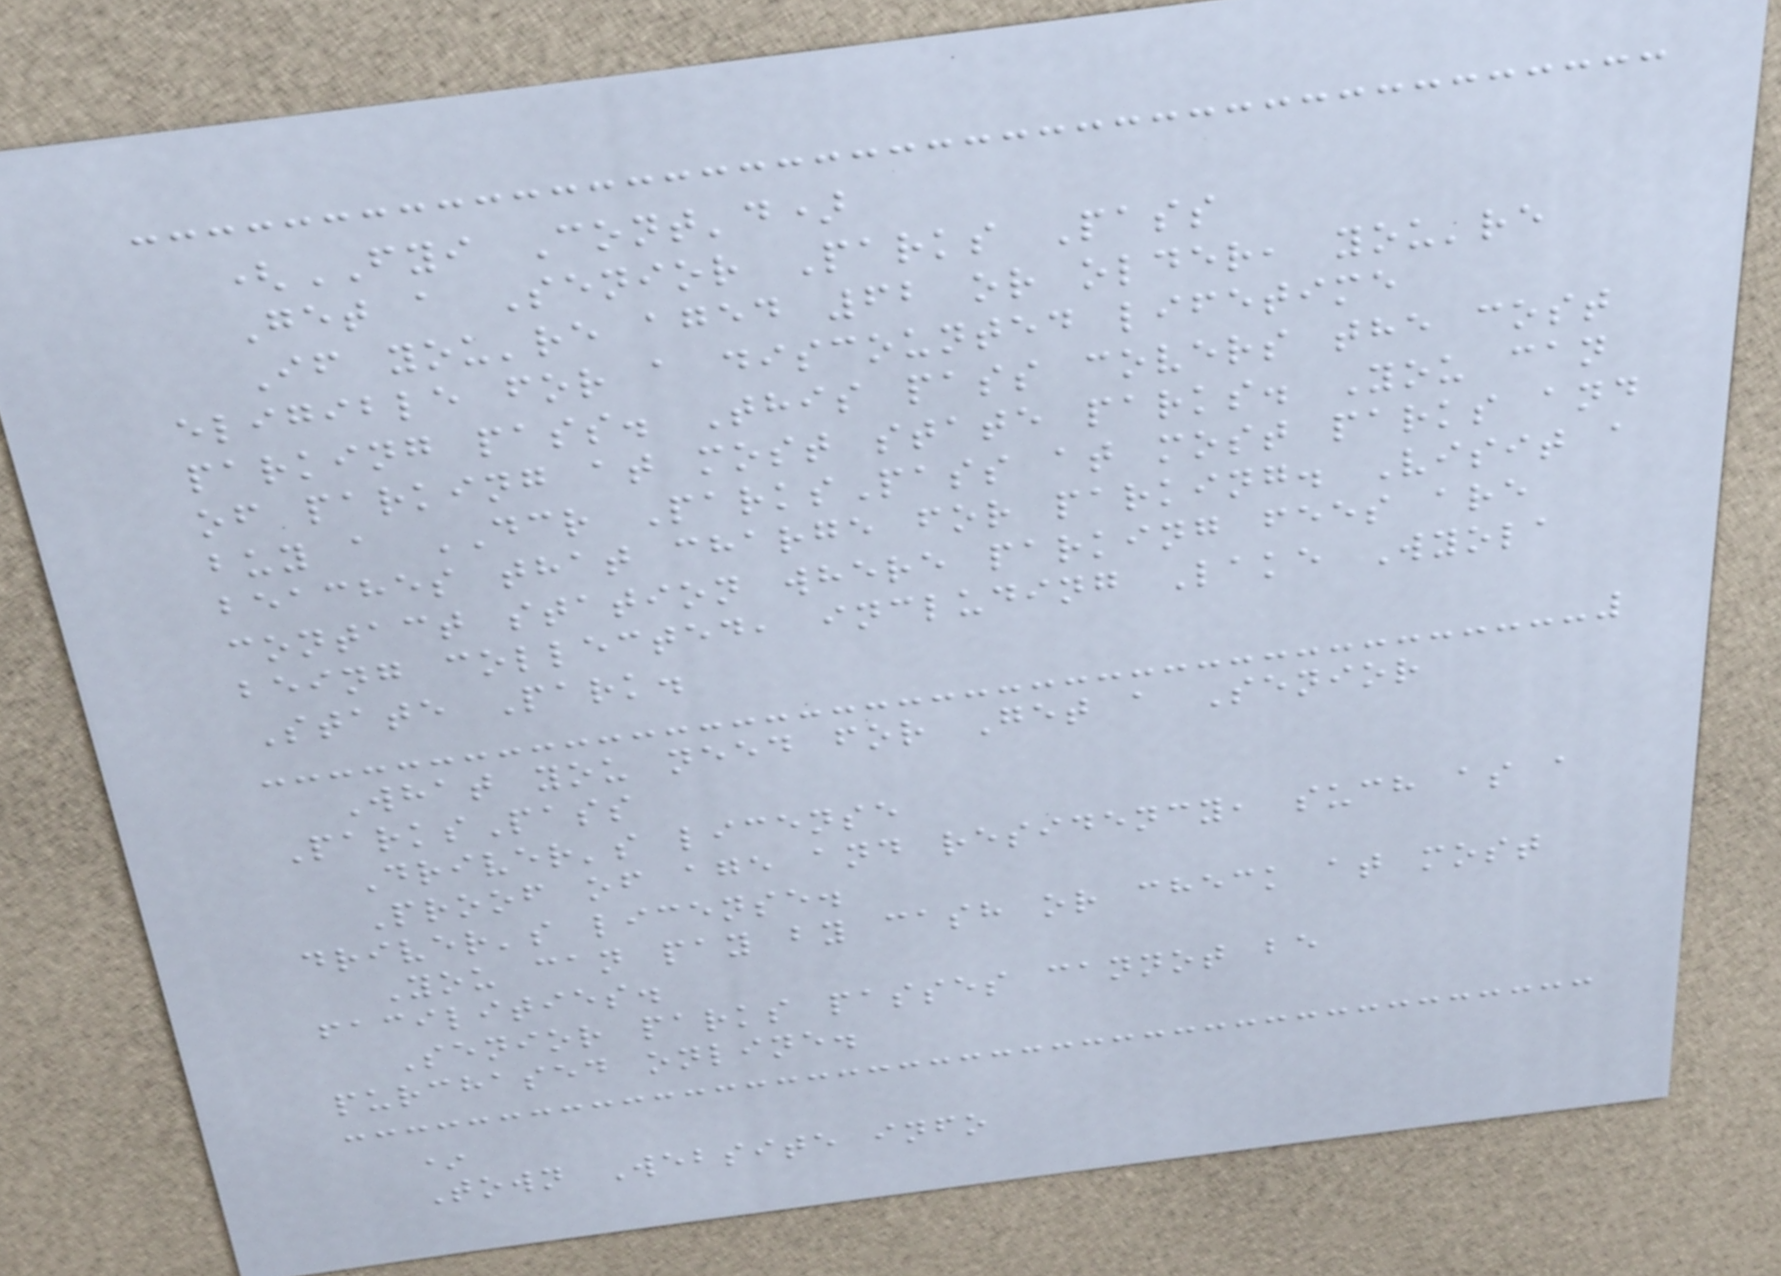(FYI Cont'd)
Get a Senior Parks Pass
If you're aged 62 or older, you're
eligible for a discounted lifetime
parking pass. This pass covers the cost
of parking at most state parks. You can
buy a DCR ParksPass at most parks and
beaches that charge for parking. Visit a
contact station where parking fees are
being collected, including Lake Wyola
State Park.
What you need for Get a Senior
ParksPass
Driver's license
Proof of age and residency, such as a
driver's license.
You can pay by cash or check at most
facilities.
Senior parks passes cannot be
purchased online.
*
Town Website info
